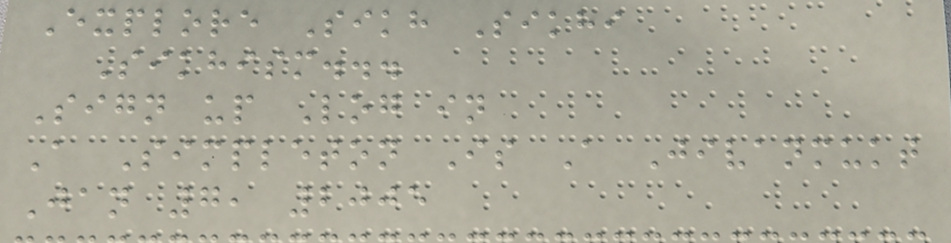Explore Sikh Sikhi
Sikhism...
Sign up Log in
A Simpleton Is A Jivanmukt
Jan 7, 2005
